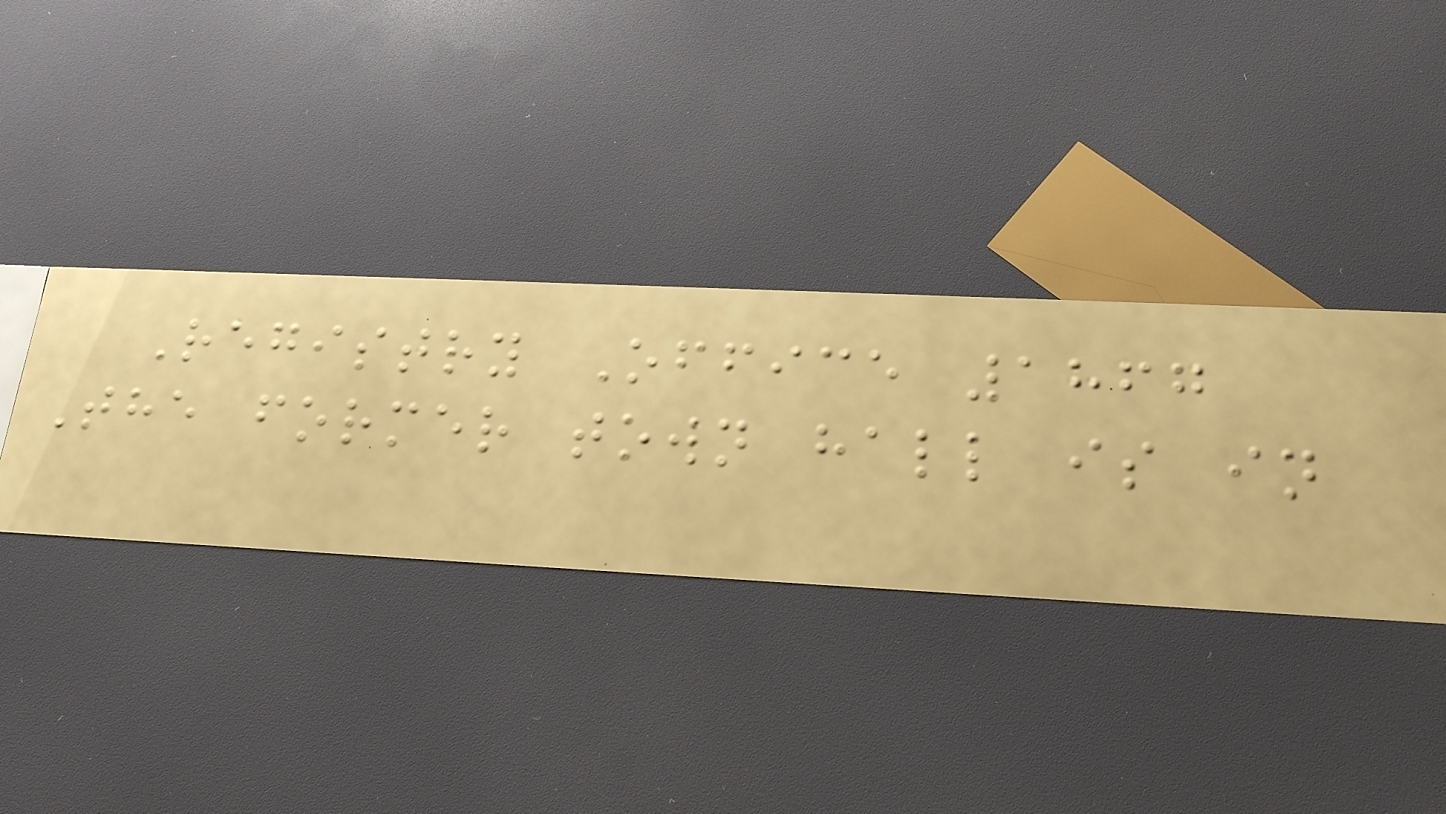Registry Office 1867
The former town hall is in
